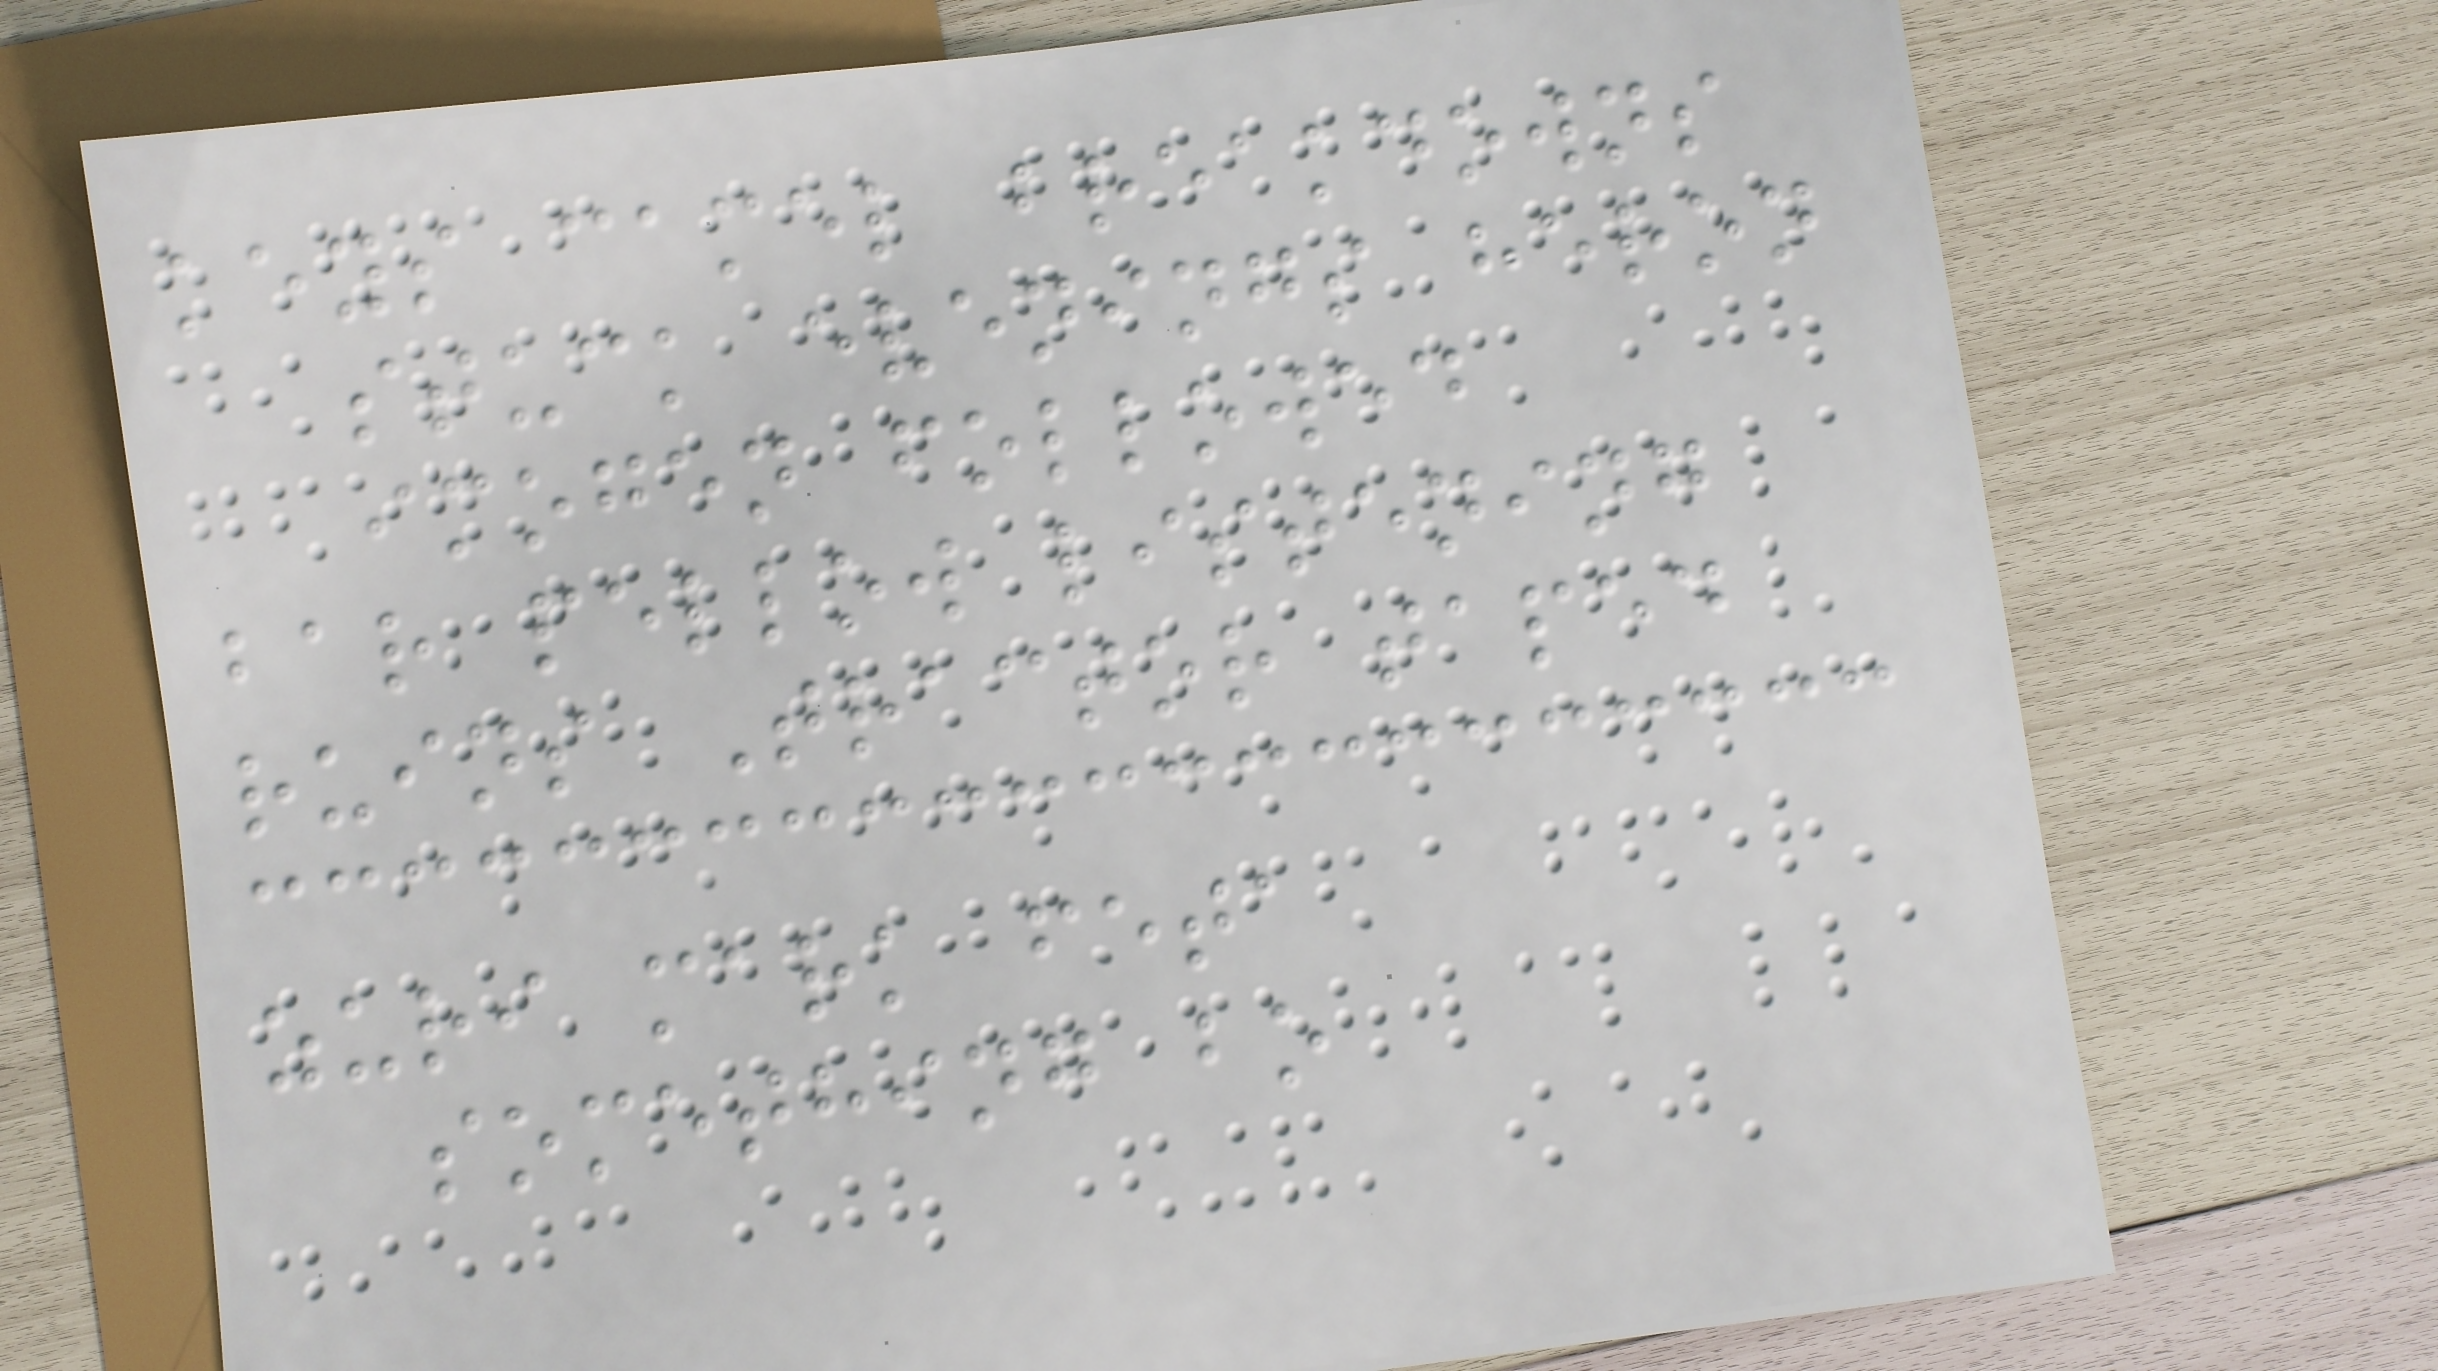keys camel breakdowns
stuck evenings heron
imogen followed
bar pellow listening
ruins Tractor taped
zuri mark feta
something bo
